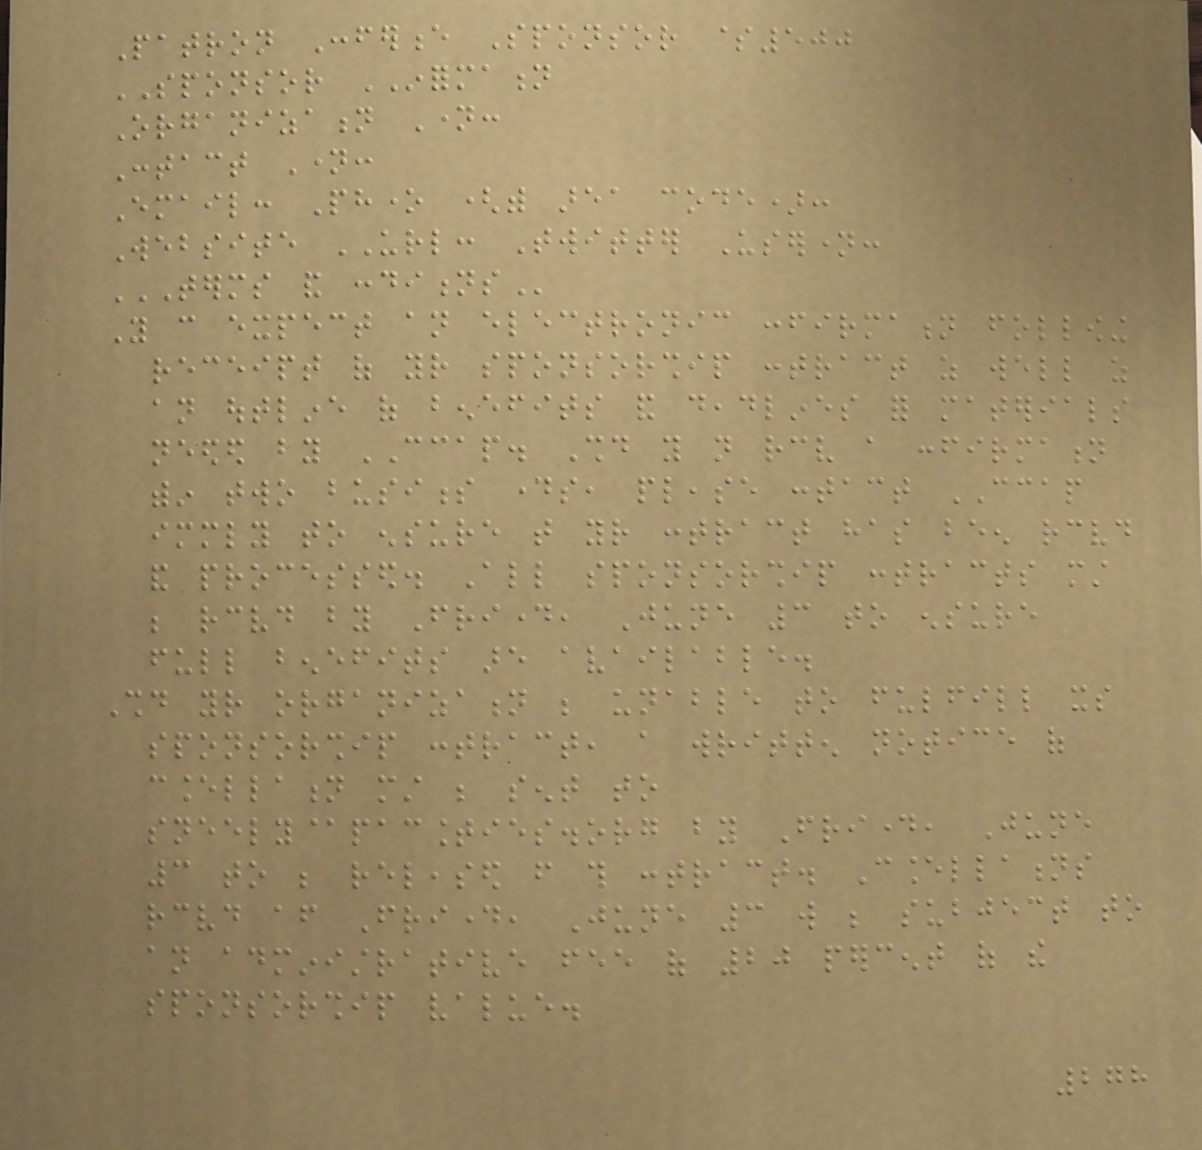Patron Conference Sponsor $500
SPONSOR INFORMATION
Organization Name:
Contact Name:
Email: Phone (with area code):
Website URL: Twitter Username:
TERMS AND CONDITIONS
You can expect an electronic confirmation following
receipt of your sponsorship contract as well as
an outline of benefits and deadlines for materials
needed by CCAP. Should you not receive a confirmation
within two business days, please contact CCAP
immediately to ensure that your contract has been received
and processed. All sponsorship contracts must
be received by Friday, June 3 to ensure
full benefits are available.
Should your organization be unable to fulfill its
sponsorship contract, a written notice of
cancellation must be sent to
sneely@pacounties.org by Friday, June
3 to be released from this contract. Cancellations
received after Friday, June 3 will be subject to
an administrative fee of 20 percent of the
sponsorship value.
278
